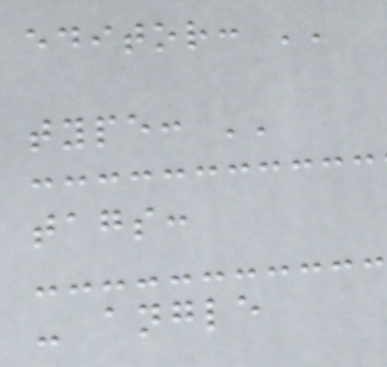editor: ''
type: ''
tags:
- angle
